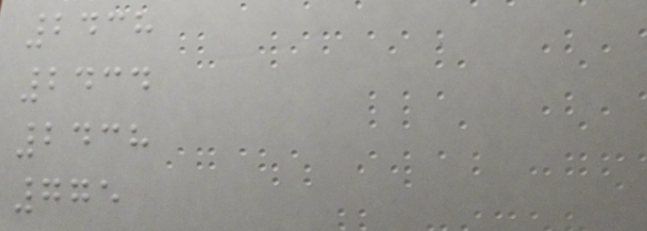2438
2434
2438
775
